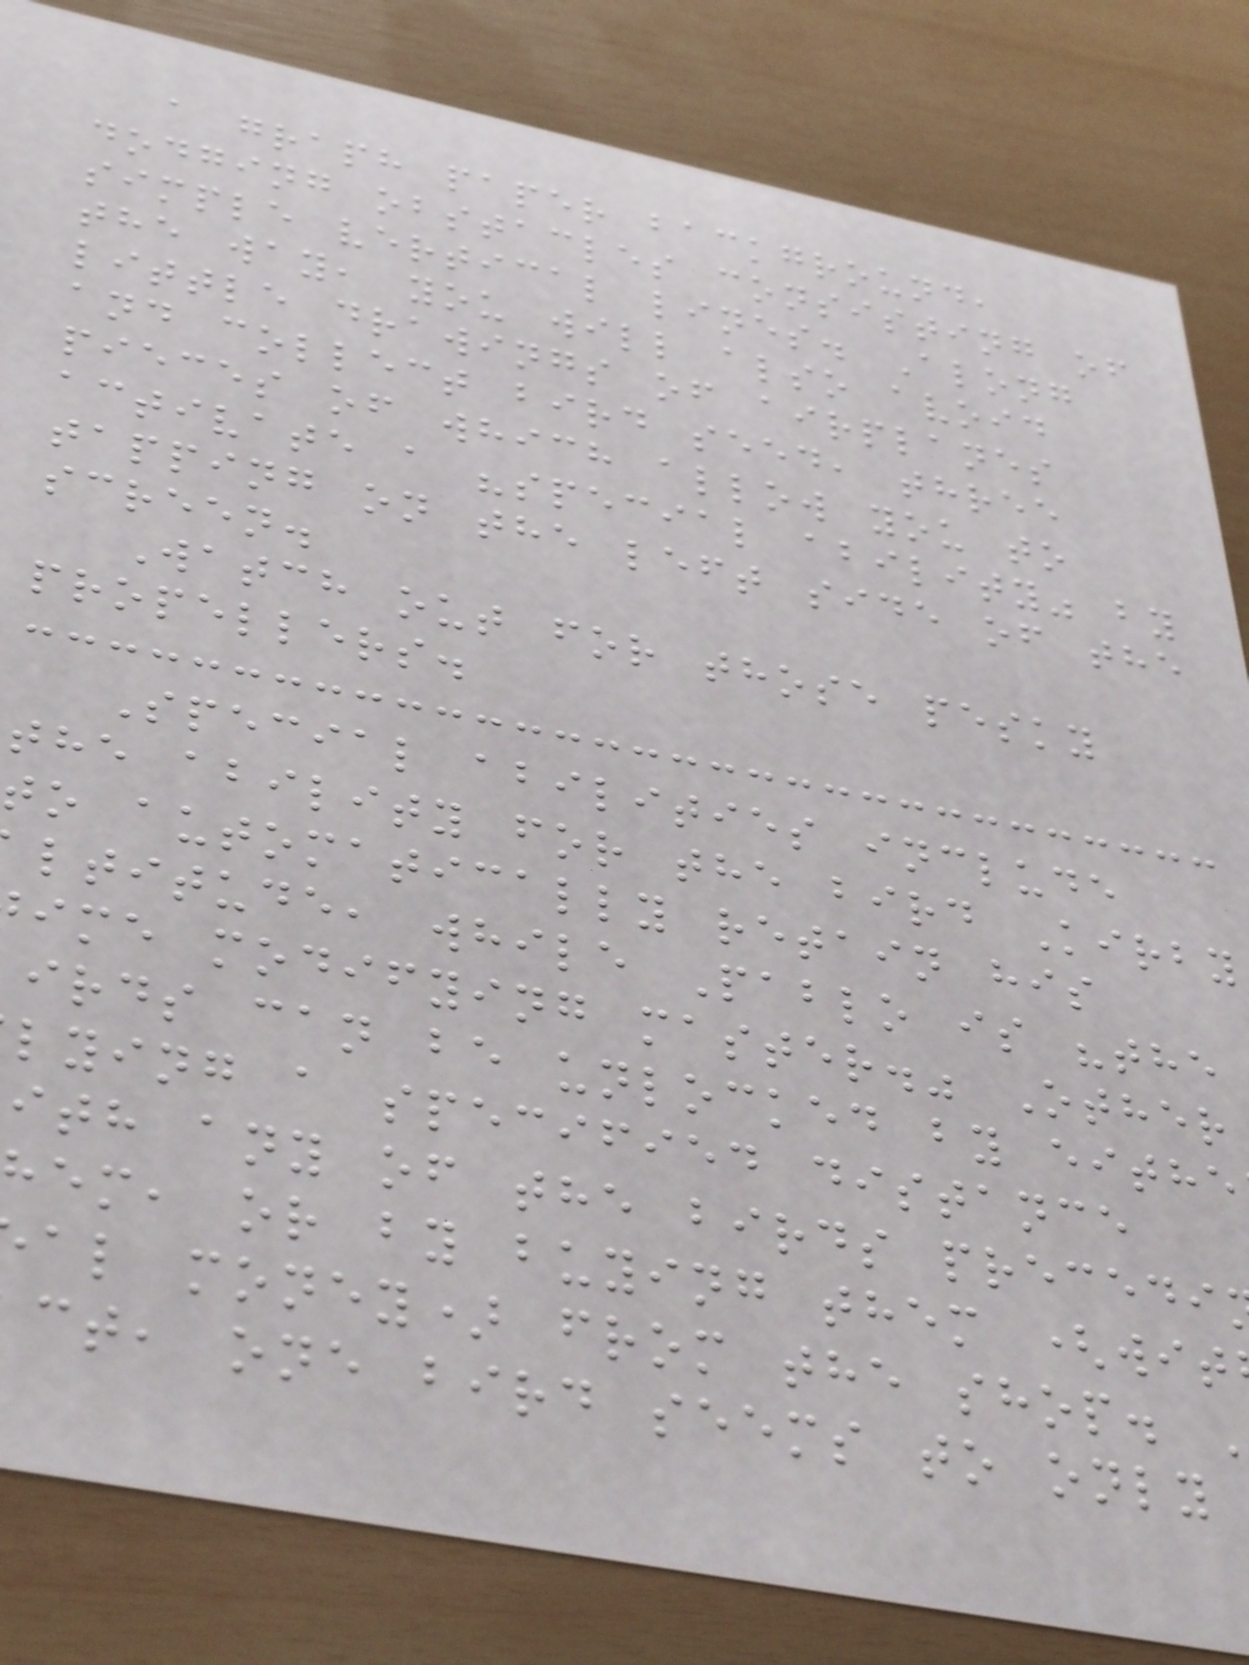a graph paper background,
dodging obstacles consisting of
simple vertical lines. Along
the way, you will also avoid
little drawings of airplanes
and collect bird seed, three
pieces of which allow you to
activate a "special ability" by
tapping on the left side of the
screen.
Watch out for those pesky
propellers.
Special abilities include
the ability for the bird Kirby
to automatically retain his
ltitude, while Pablo is "the
ime modifying master." Other
irds can be unlocked by eithe
lying a specified distance
ith any of the birds precedi
em, or by buying them (wit
al money) from the shop.
ct, one bird seems to only
